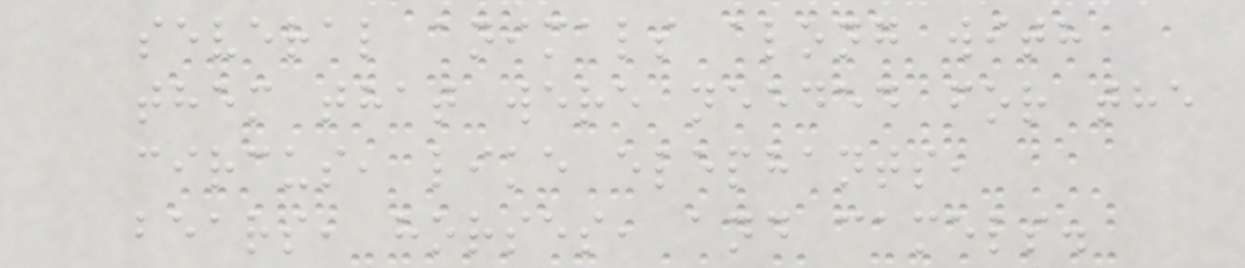several animals along with
them that were needed for the
circus, like elephants,
bears, horses, and camels.
